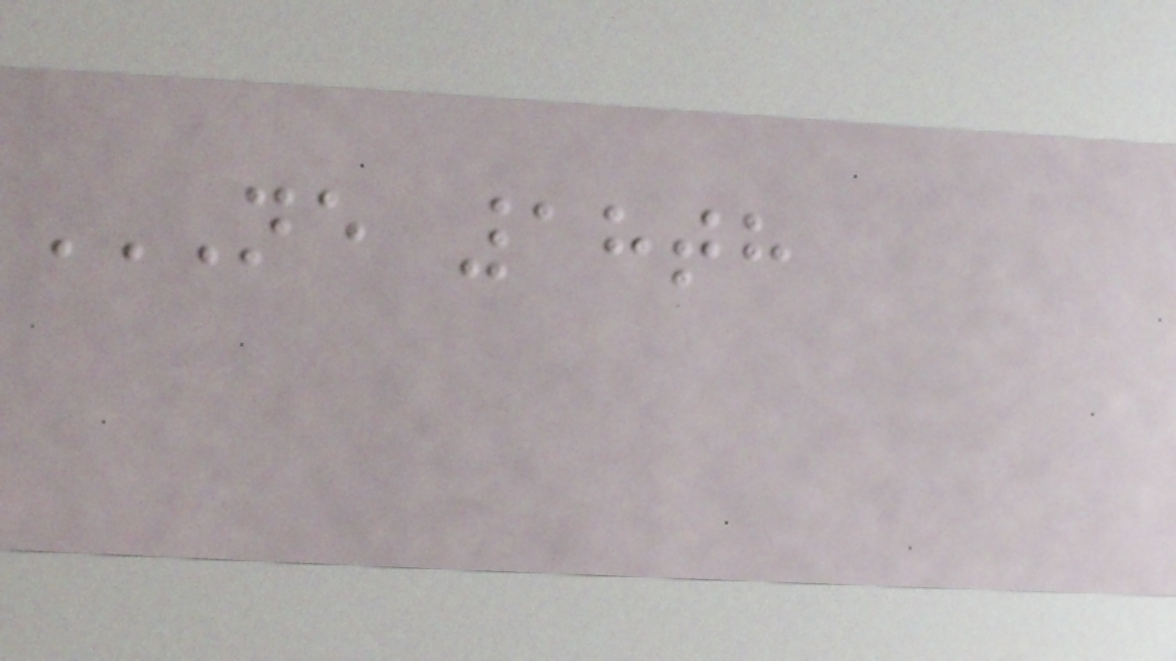NE 18TH
